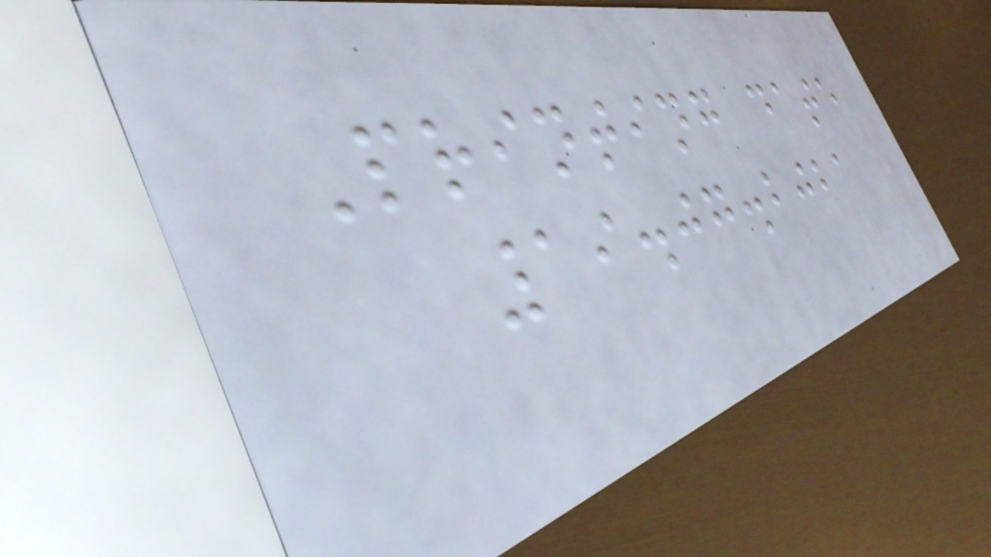Printing date
19.07.2021
